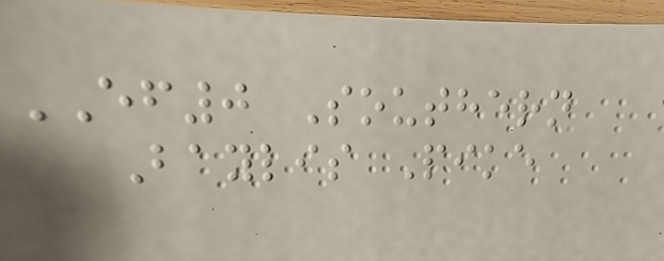EF0 Southern
Baylis Pike
